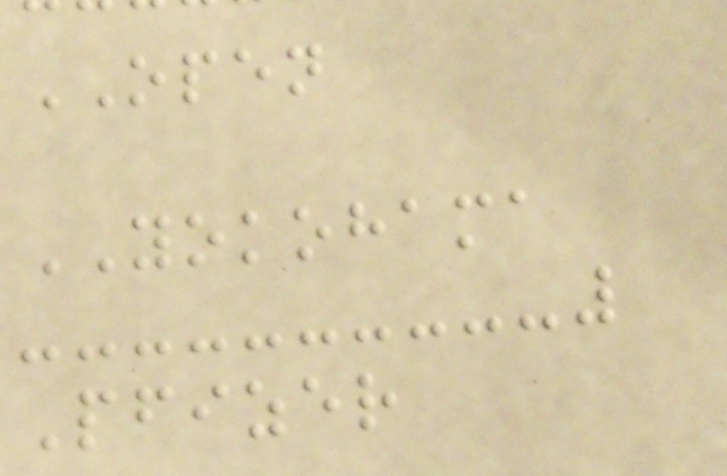OPEN
YOKOHAMA
Pfizer
